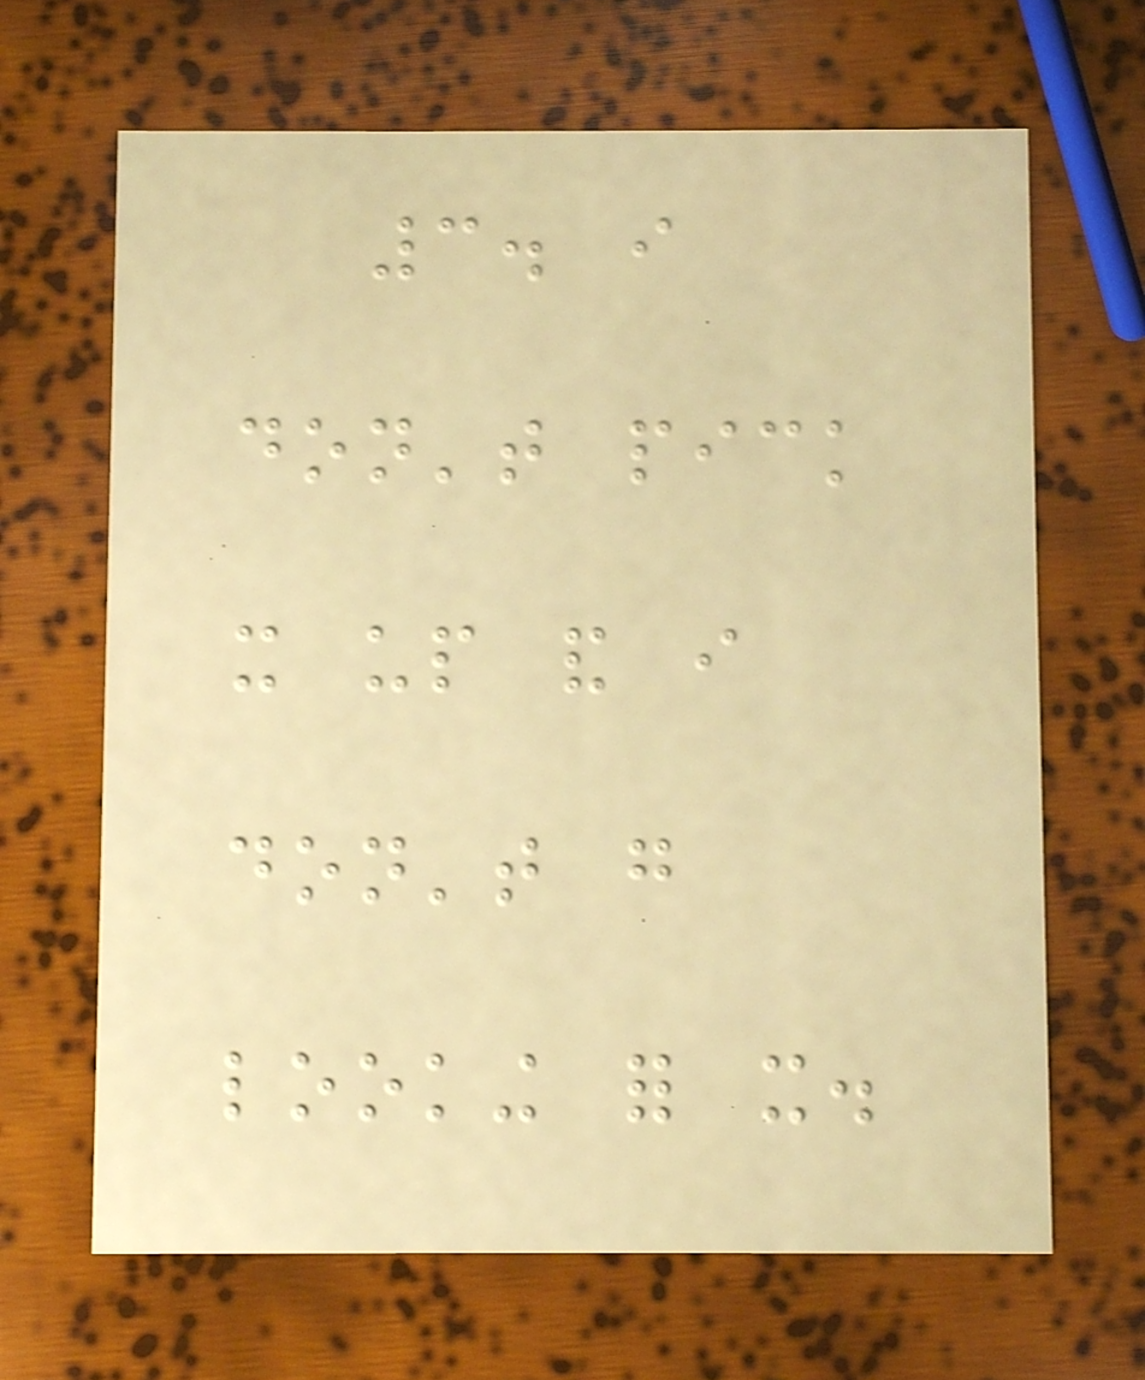3. i
don't pick
it up and i
don't go
looking for it.
